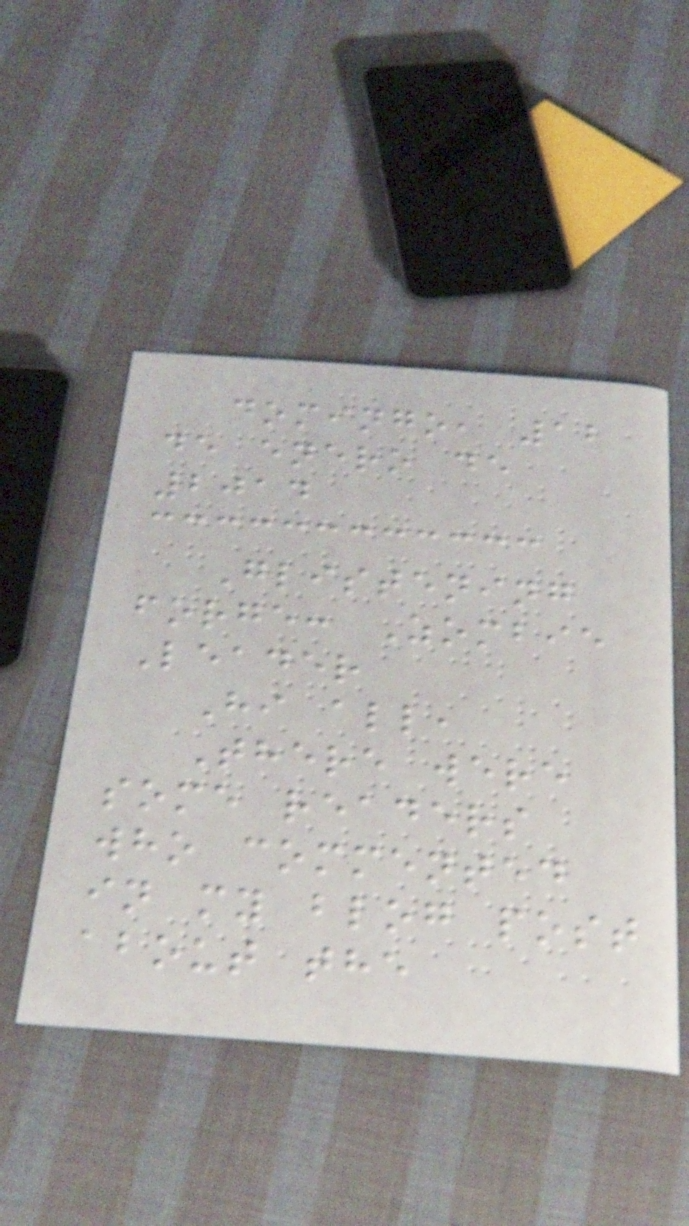domingo, 12
de enero de
2014
Glistening
forge: Zombie
Leader
Hi all,
There were
some readers
who commented
in my blog post
about the
